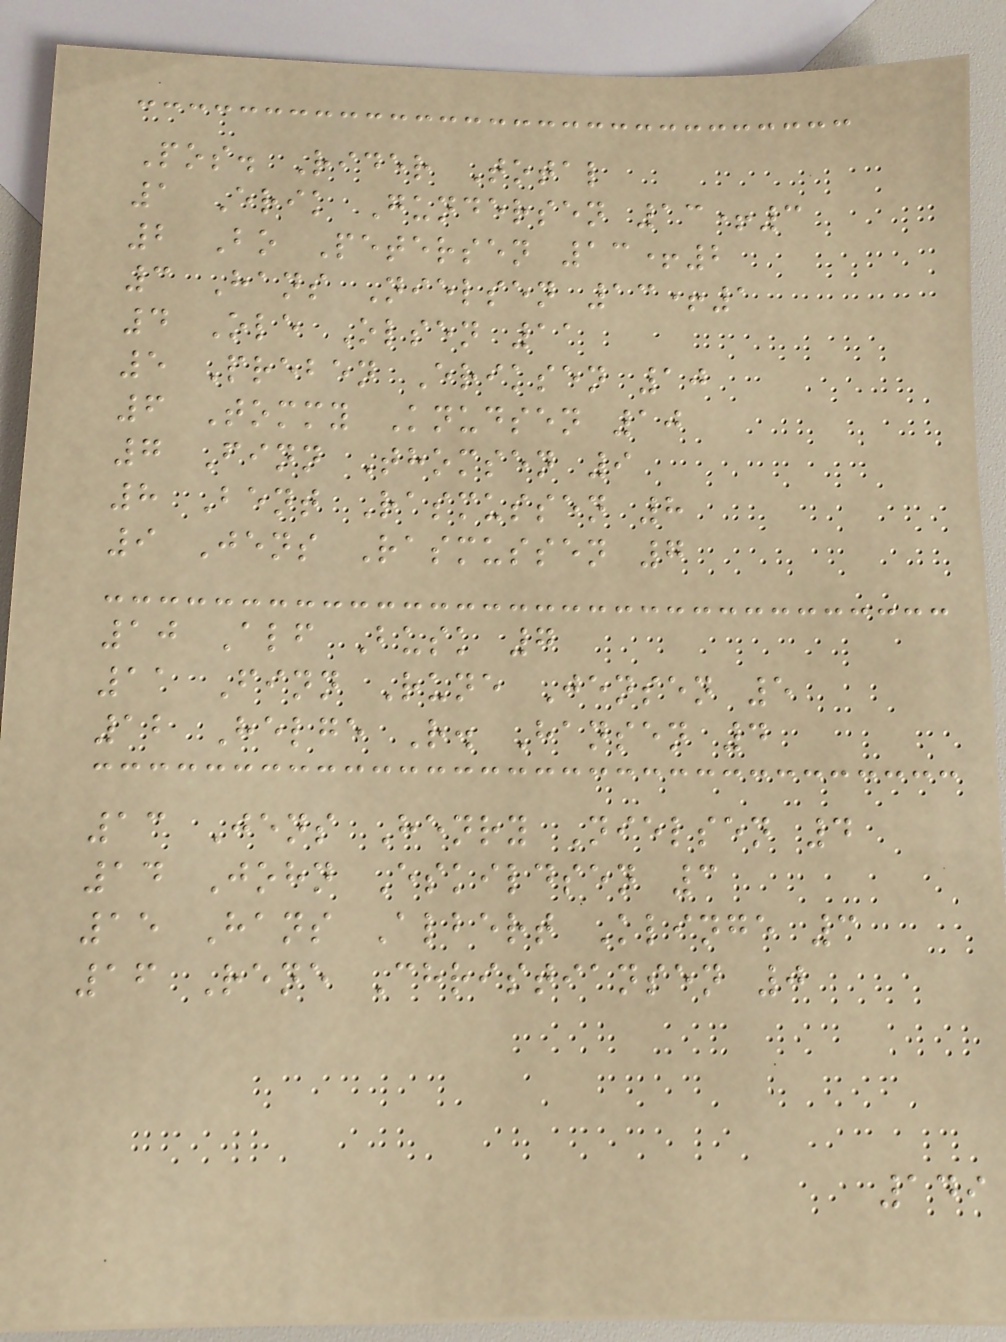Pos. Rider Total
1 Erik Gundersen 13+3
2 Bo Petersen 13+2
3 Hans Nielsen 13+1
4 Ole Olsen 11
5 Preben Eriksen 10
6 Tommy Knudsen 10
7 Finn Thomsen 9
8 Bent Rasmussen 8
9 Jens Rasmussen 7
10 Alf Busk 7
11 Finn Rune Jensen 5
12 Helge R. Hansen 4
13 Jens Henry Nielsen 4
14 John Eskildsen 3
15 Hans Albert Klinge 3
16 Rene Christiansen 0
149
